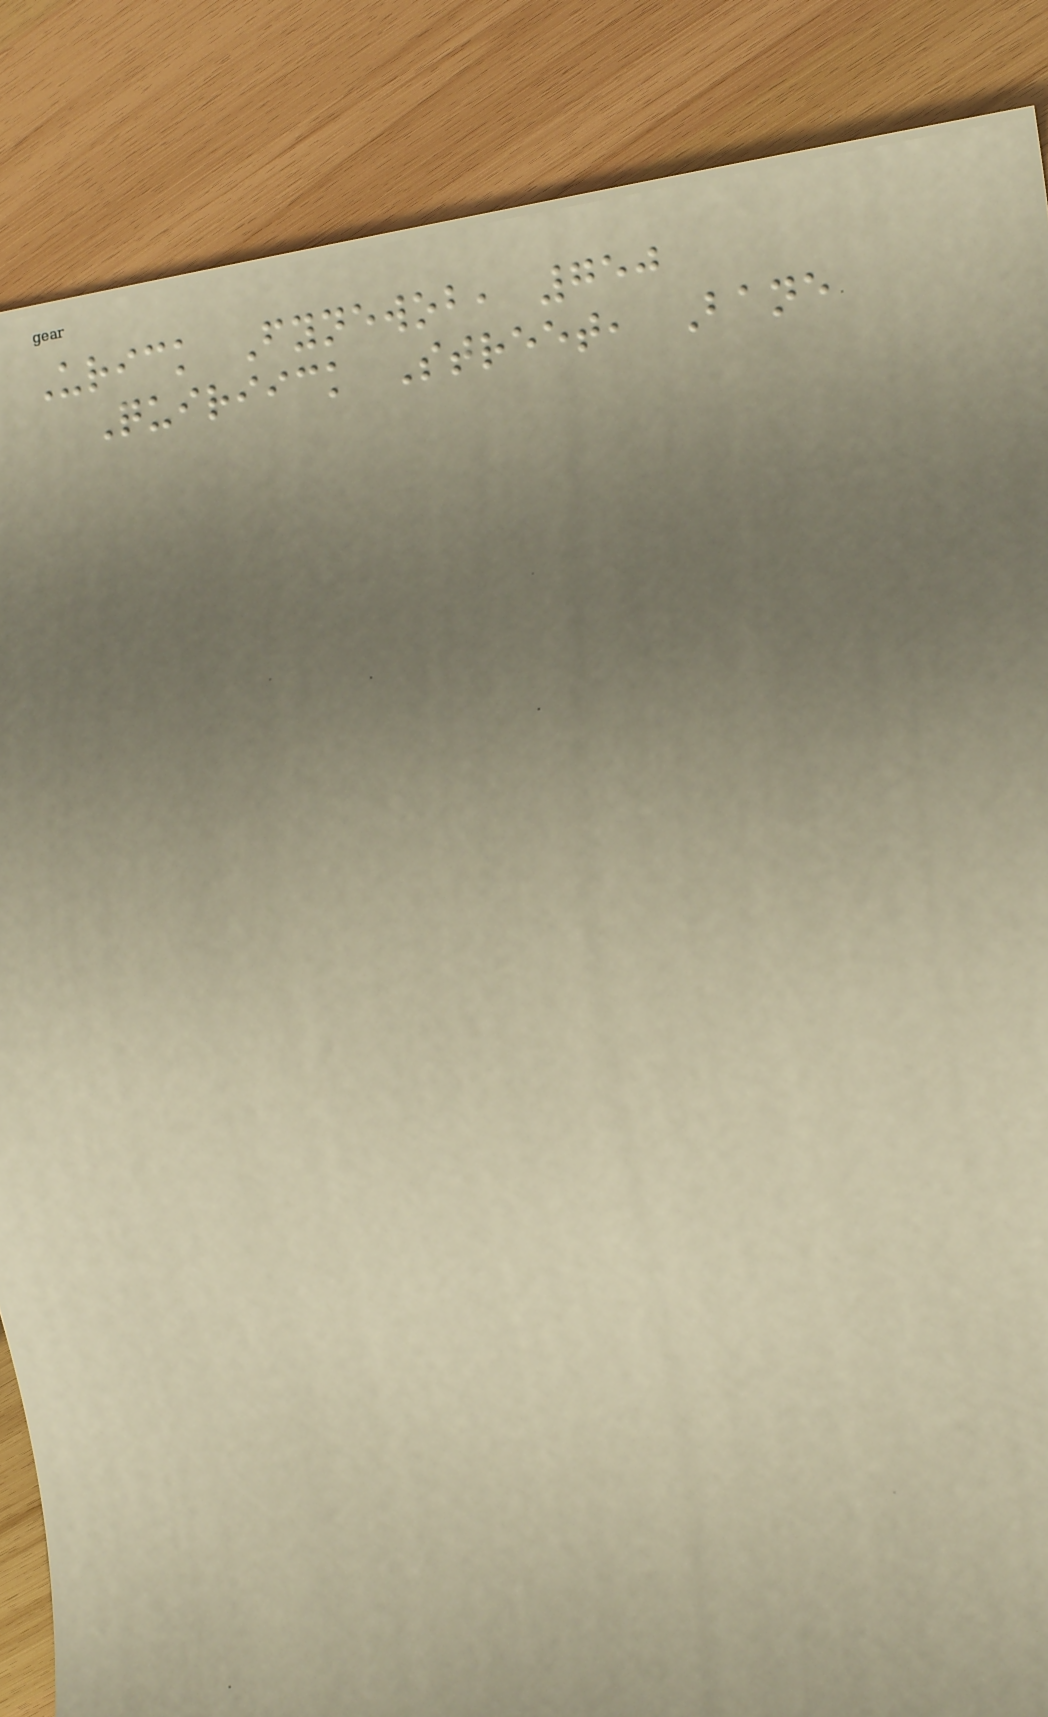Urick Fynewob, 750
Quiriick Street, Bane
